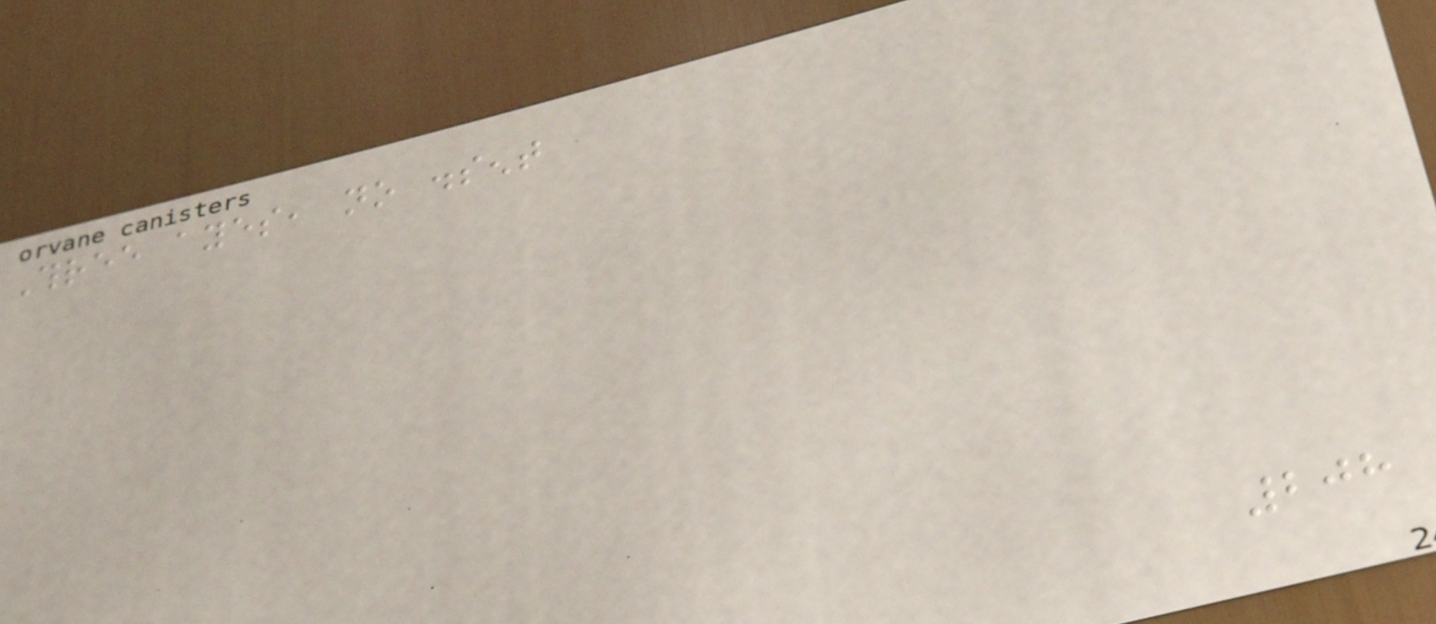Three ayes, no dissent
208
